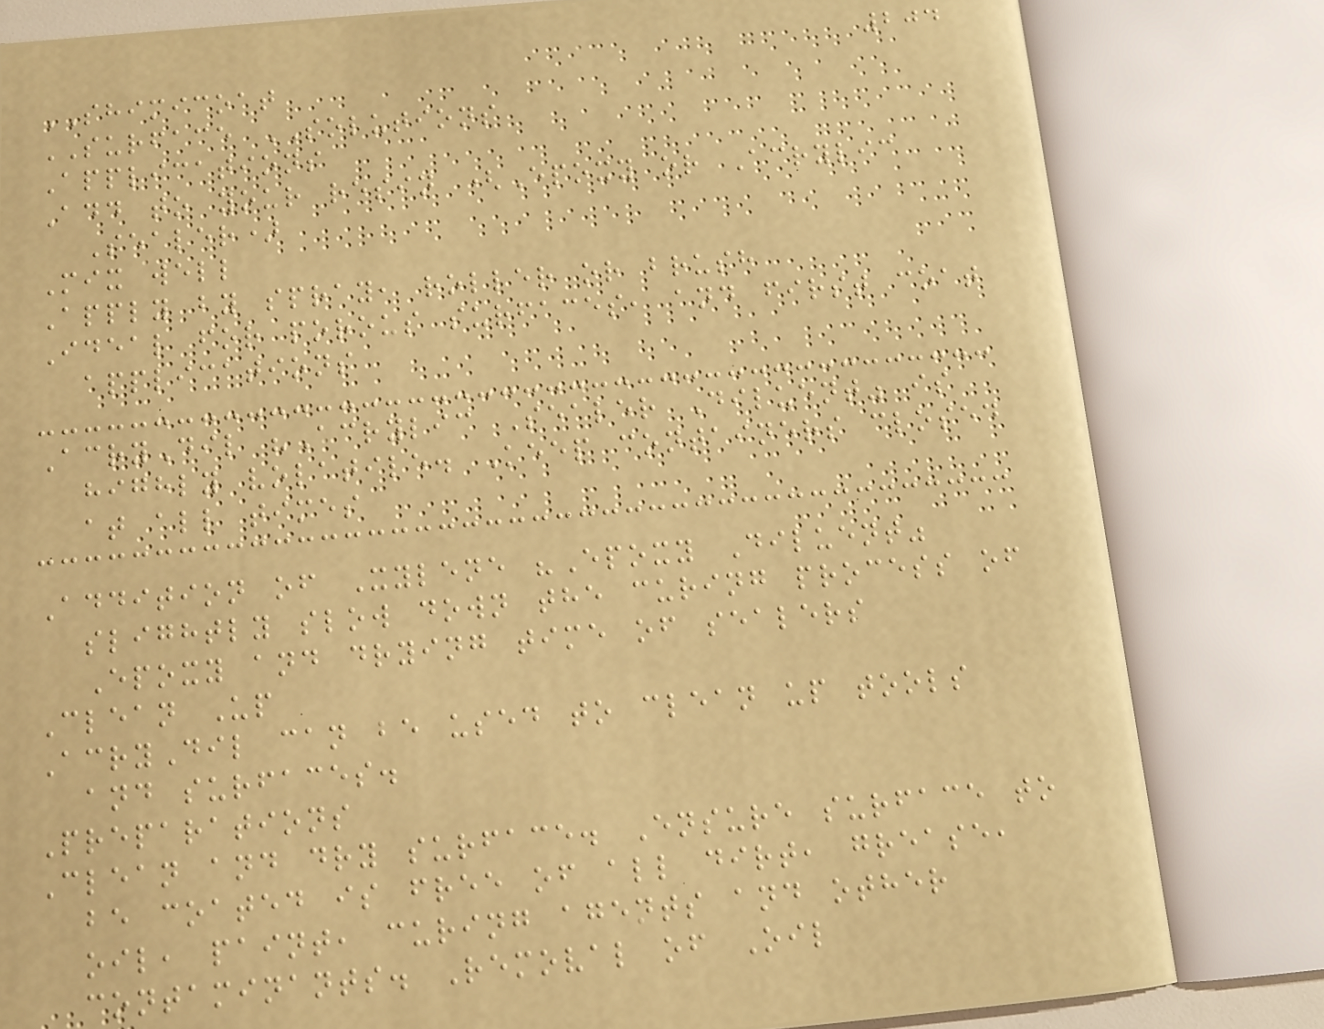204
SHIMICOAT
SURFACE SOLUTIONS
Applications
Add to your resin (Epoxy or Acrylic
Sealer)
Mix well
Apply by spray, roller or brush
Ideal for porous surfaces, and first coat
applications
AcryDil "Acrylic Sealer Diluent" is
highly volatile. Keep containers closed
at all times
Addition of Xylene "Epoxy Diluent"
slightly slow down the curing process of
Epoxy and drying time of sealers
Clean Up
AcryDil can be used to clean up tools
and surfaces.
Preparations
Clean and dry surface. Ensure surface to
be coated is free of all dirt, grease,
oil, paint, curing agents and other
contaminants. Removal of Oil
